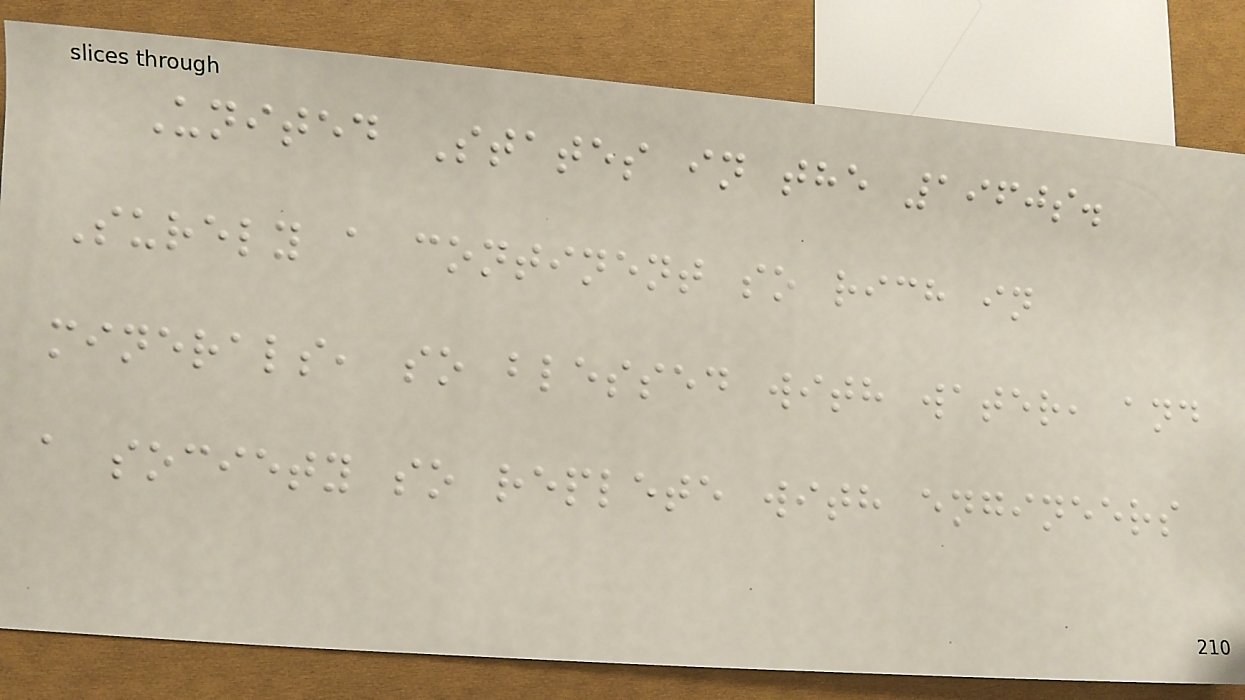United States in the 1960s.
Surely a continent so rich in
minerals, so blessed with water, and
a society so replete with engineers
